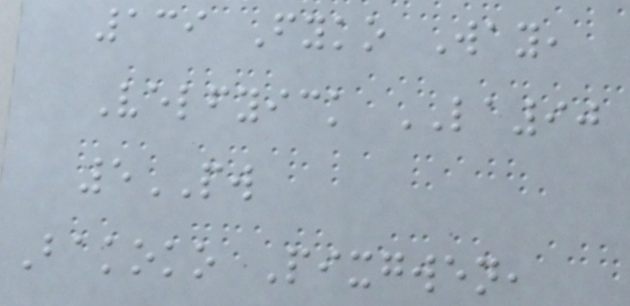139 Fyko Way,
Velfyick LA90
5PW
Bakoko Pixgwen,
